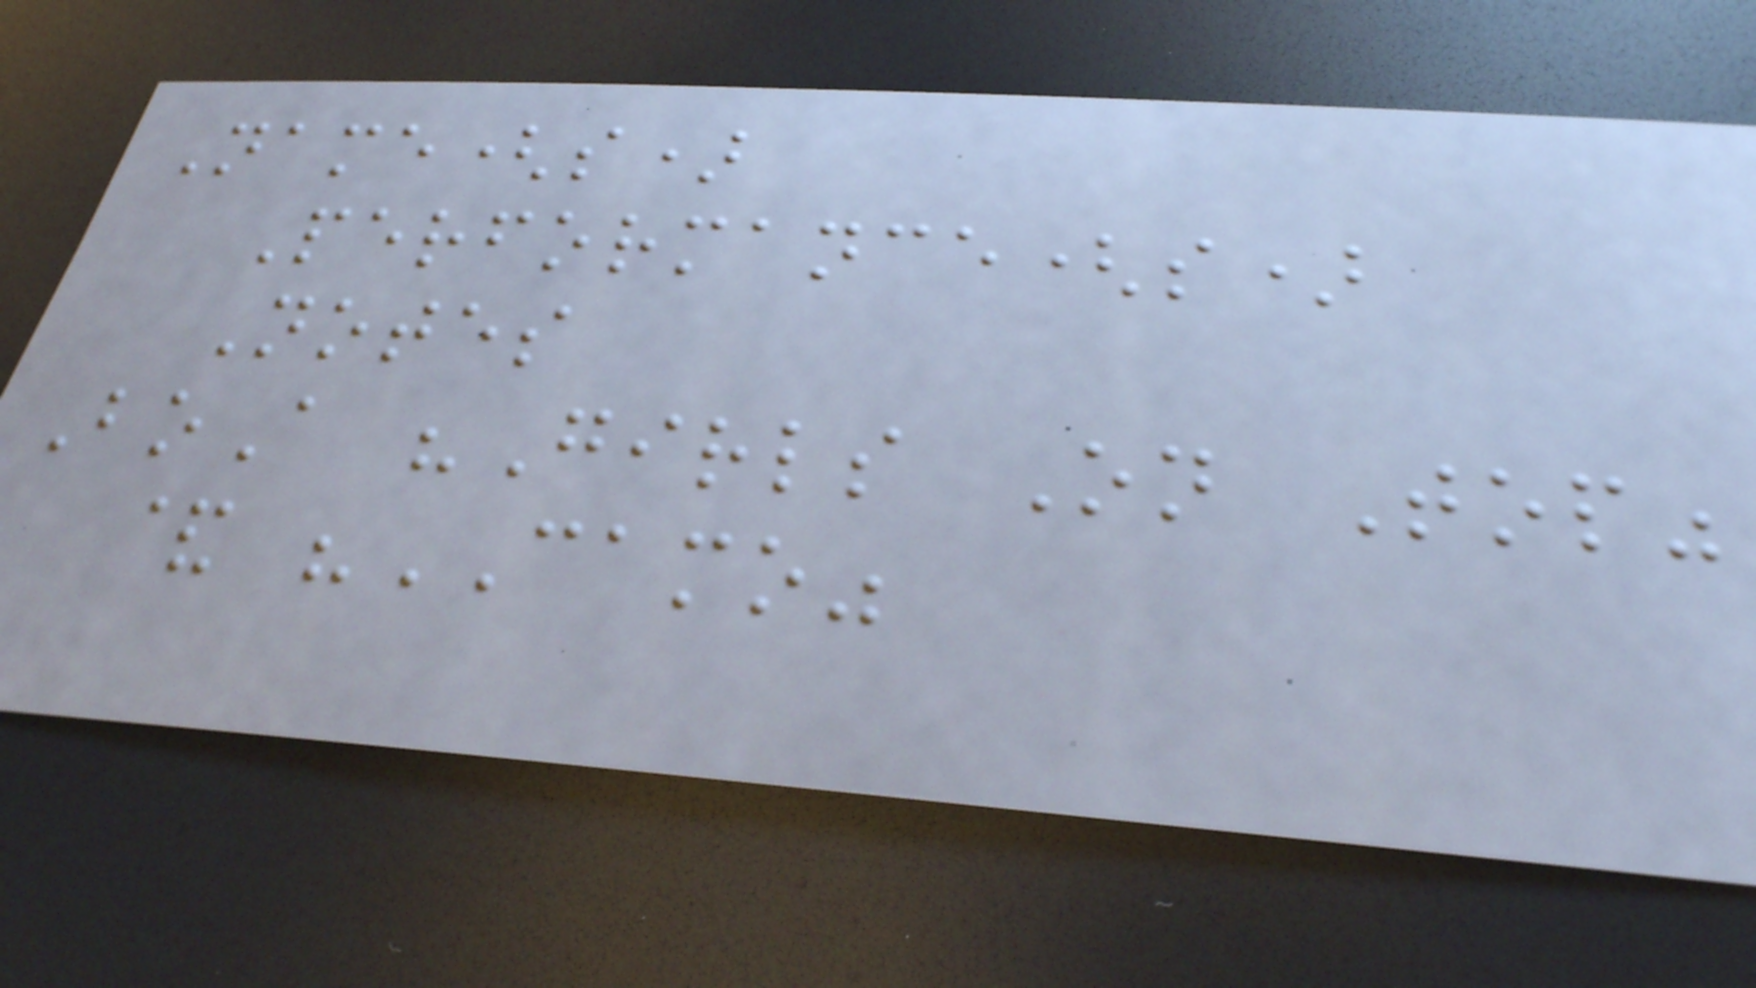Name(s)
Performance(s)
Notes
BoA "Girls On Top"
& "CAMO"
